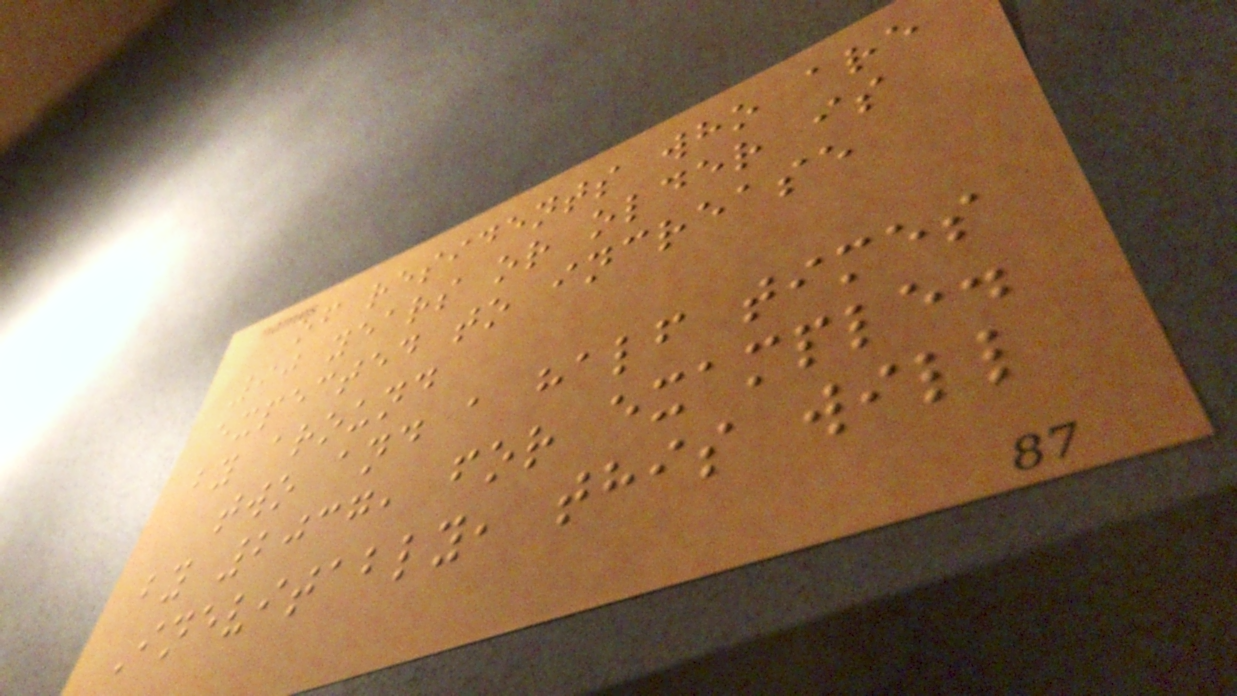of residents who are
90 years or older is
expected to increase
by around
two and a half times
by 2037, for example.
Inevitably, this will
